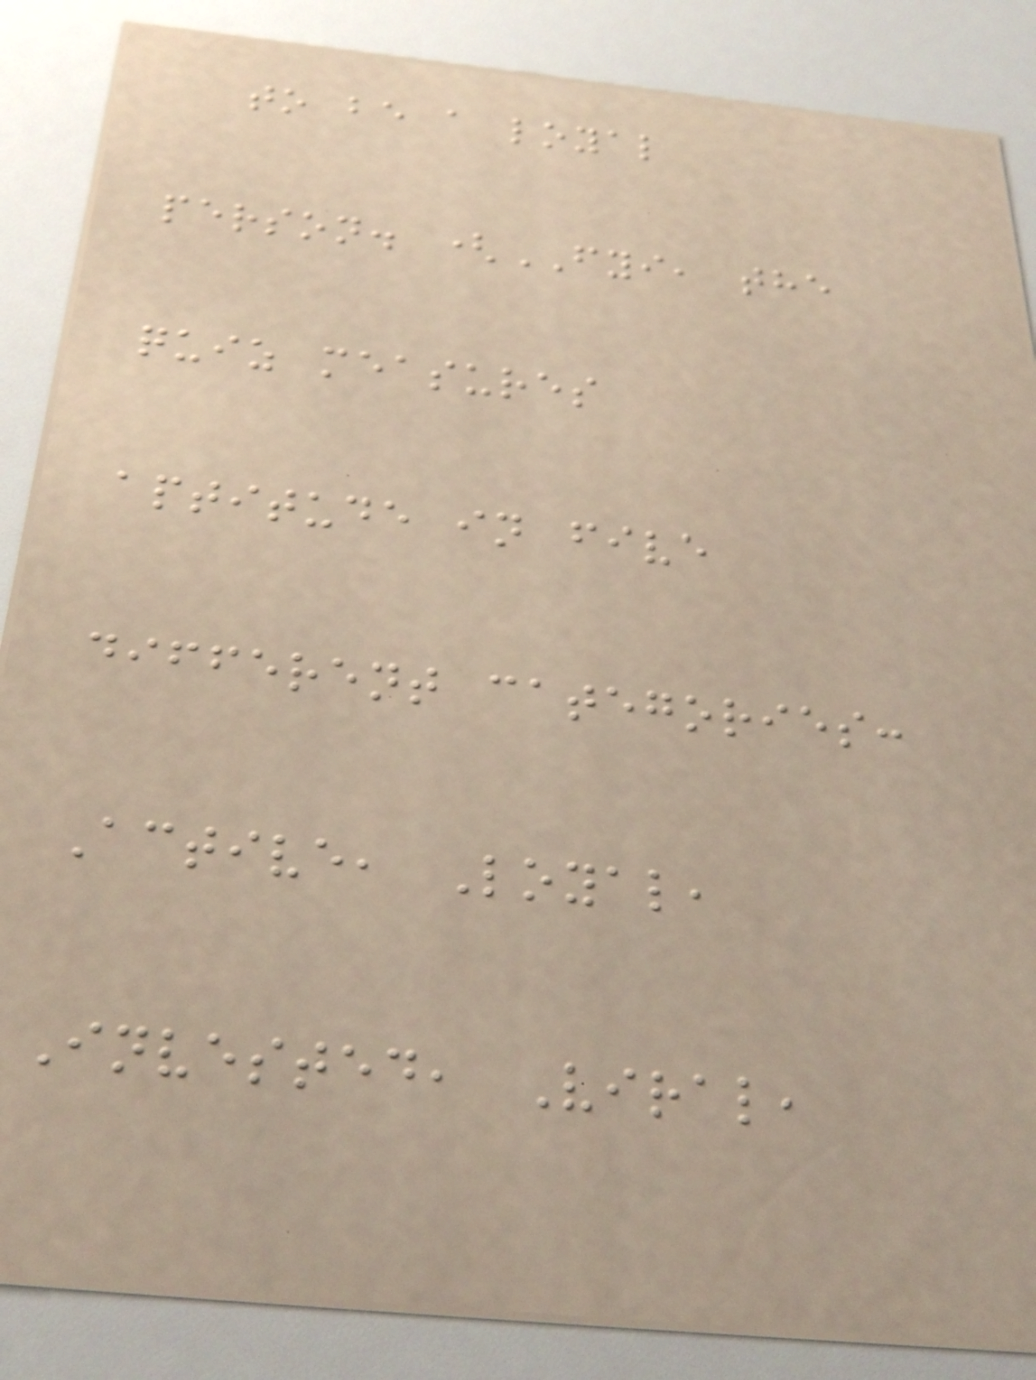to be a loyal
person. (FYI, the
quiz measures
aptitude in five
different categories:
Active, Loyal,
Invested, Viral,
